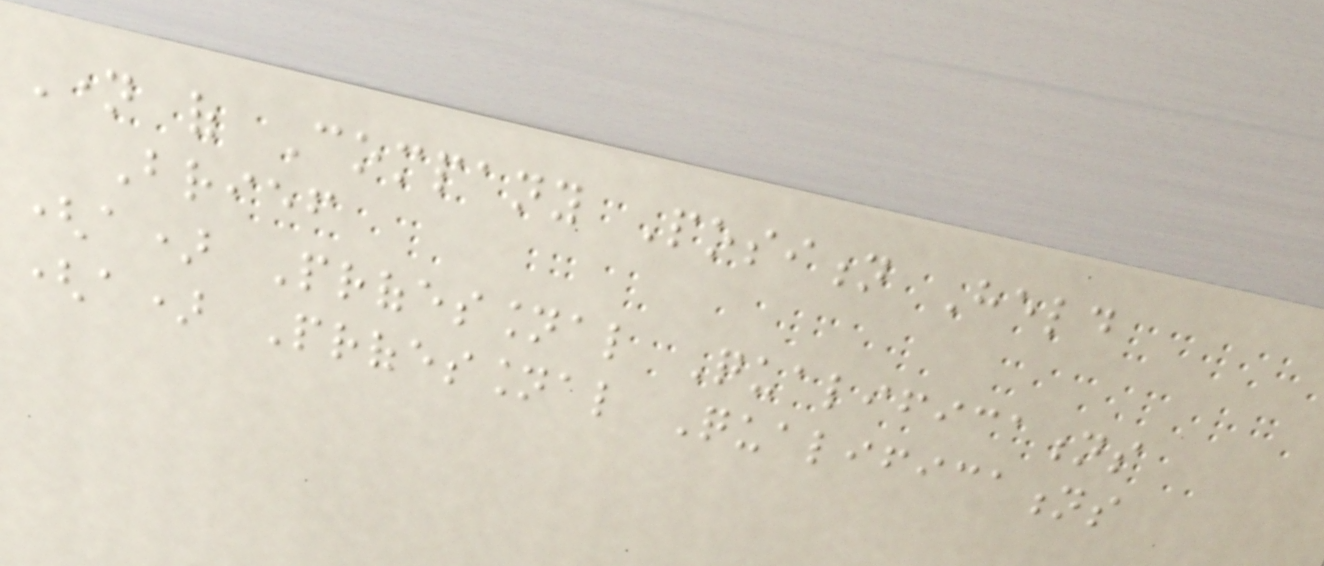Name of Company Position Held
Brief
(a) Professional Qualifications
(a) Professional Qualifications
